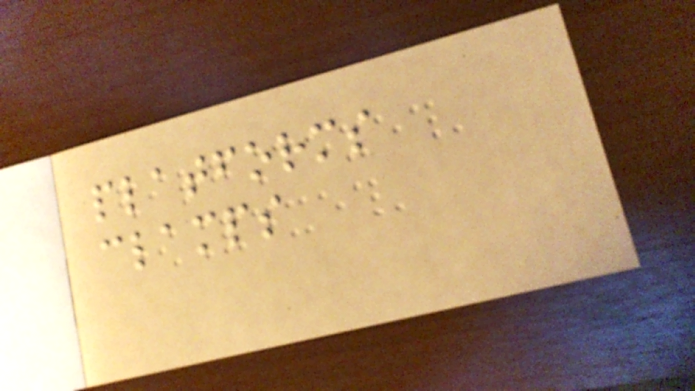platforms
clamps
